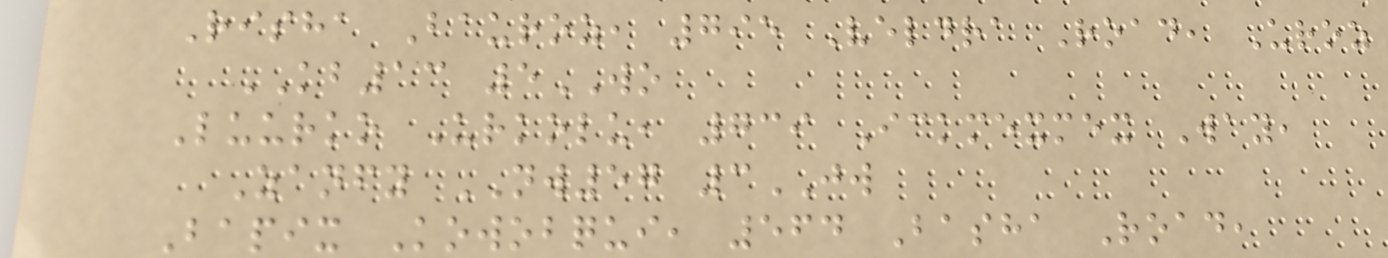Risha Bauroz, 795 Veldra Road, Uroz
KB13 5WO
Luurko Urkolu, 739 Ickmexmex Way,
Zanfy NW57 3JW
Bapix Kowobqui, 564 Basha Road,
